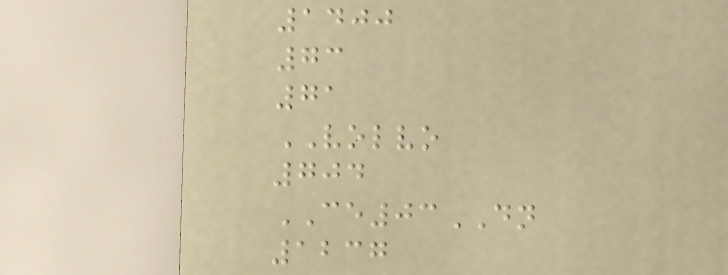1400
73
71
VOLVO
704
CE03DN
1237
